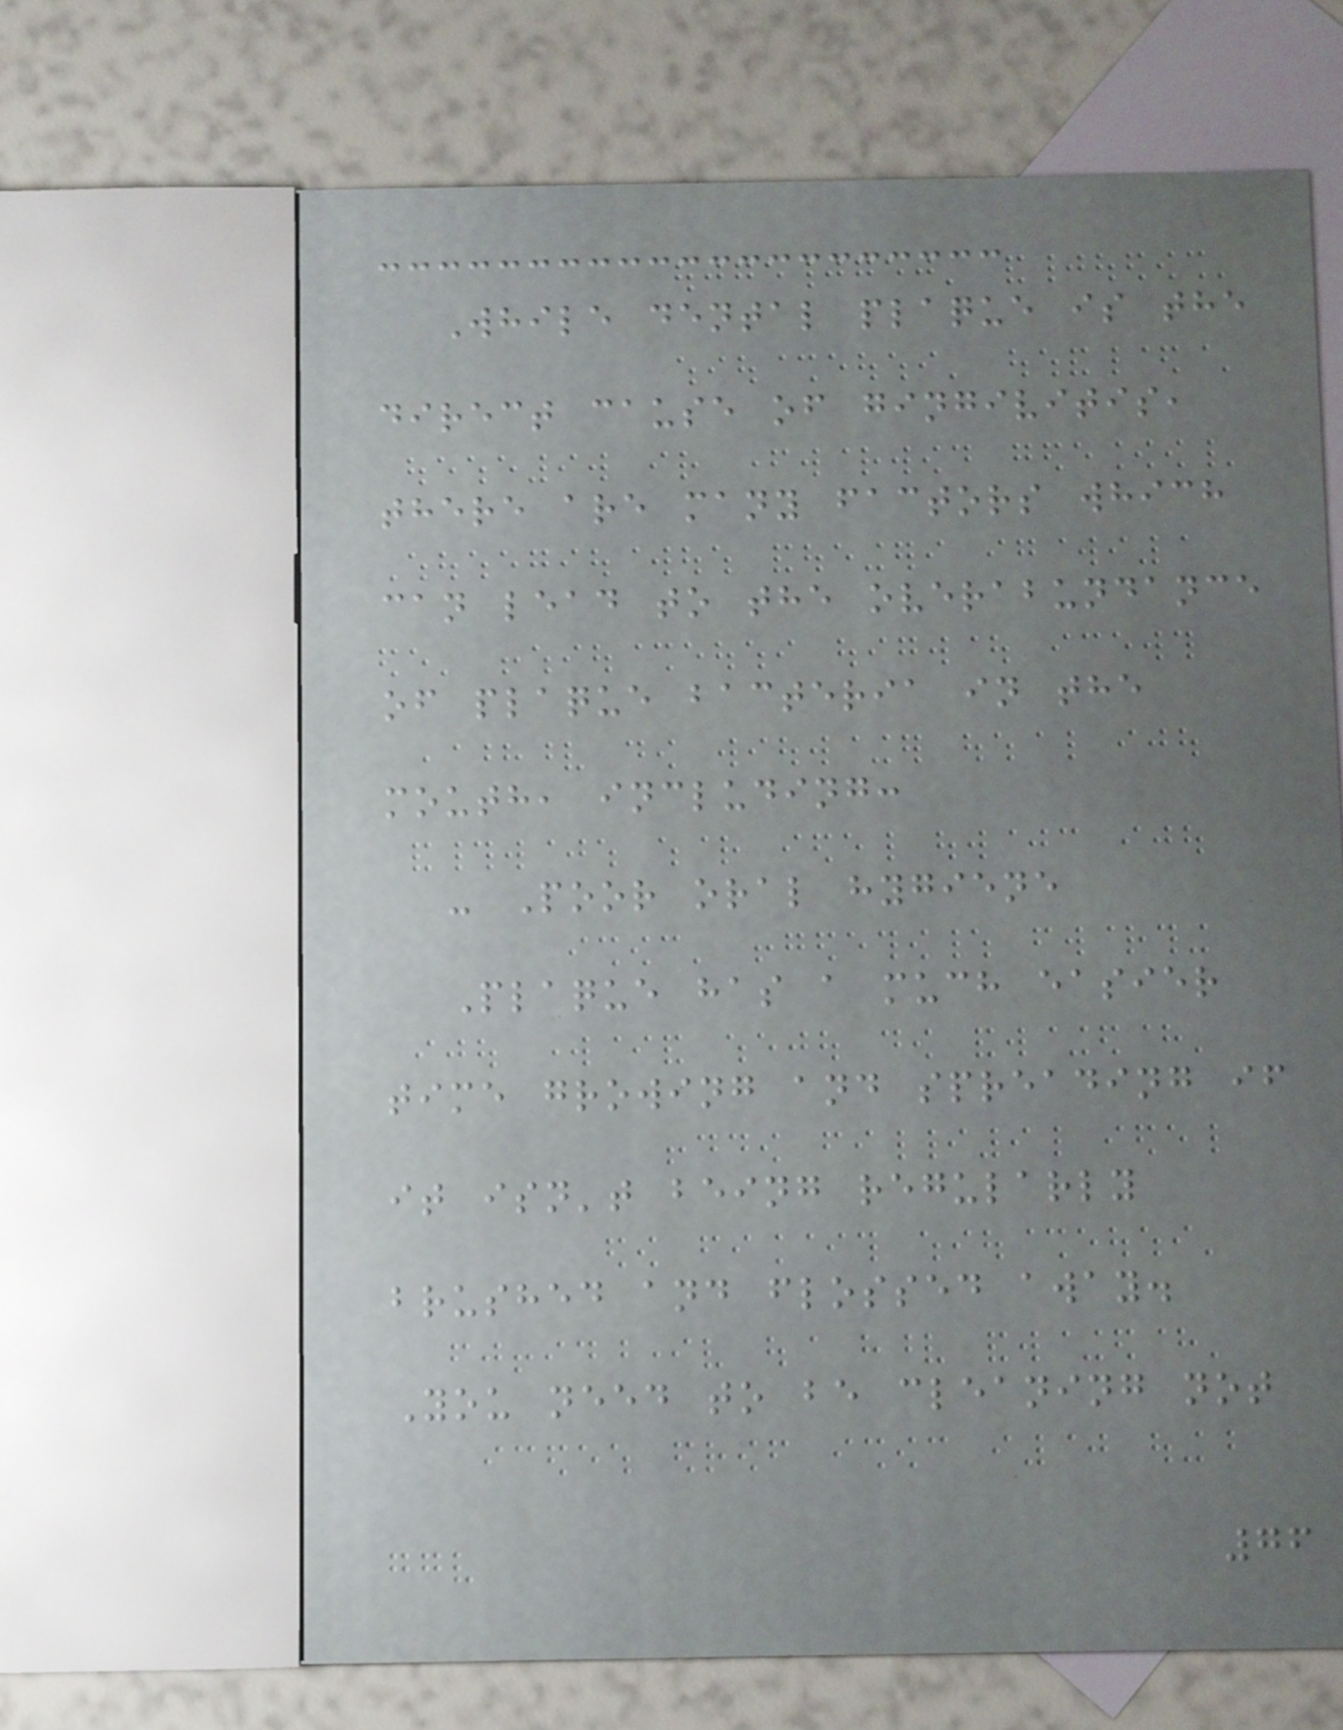While dental plaque is the
direct cause of gingivitis,
there are many factors which
can lead to the overabundance
of plaque bacteria in the
mouth, including:
- Poor oral hygiene
Plaque has a much easier
time growing and spreading if
it isn't being regularly
brushed and flossed away.
You need to be cleaning not
76
